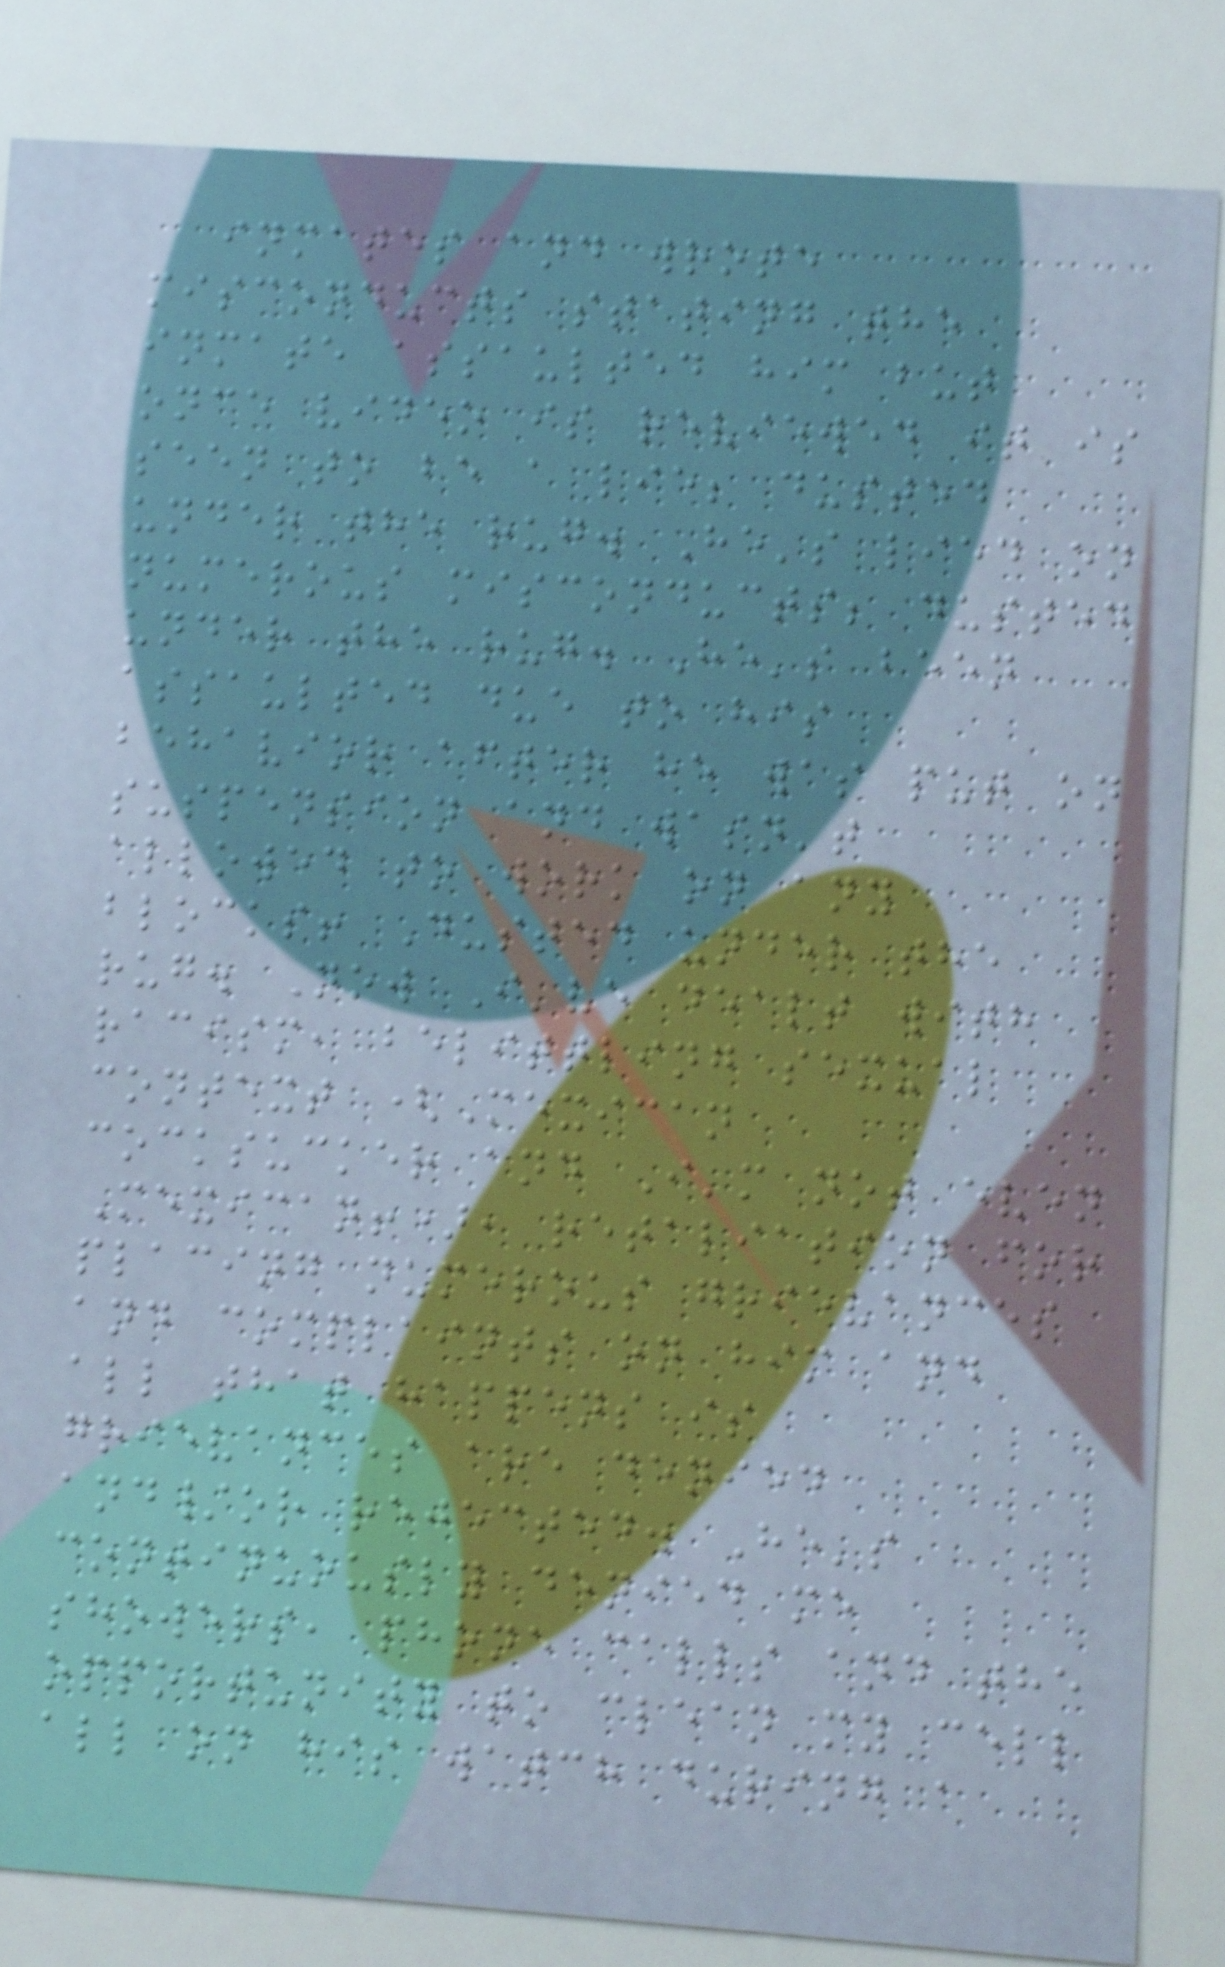inmates and wrote
misconducts stating the
inmate assaulted him but
once video is reviewed it is
seen to be a lie; dusted
under the rug. He's lied on
numerous misconducts; dusted
under the rug. He's been
assaulted due to his
behavior after he was put on
suspension and wasn't
allowed to work on any
blocks! Dusted under the
rug. Now I've dealt with
racism, belittling sexual
context (Mexican
cocksucker and I'm not even
Mexican!), retaliation for
placing numerous grievances
and complaints on him and
all that happens is
grievances are denied
and/or rejected. He's
continuously denied me
showers, phone calls and the
opportunity to clean my cell
all on his watch during a
